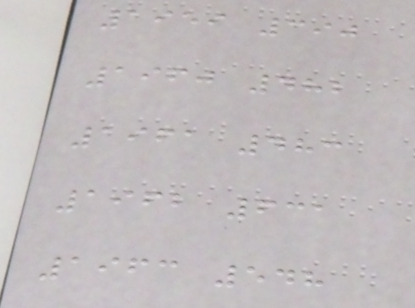1959 390
1960 482
1961 483
1962 631
1963 548
